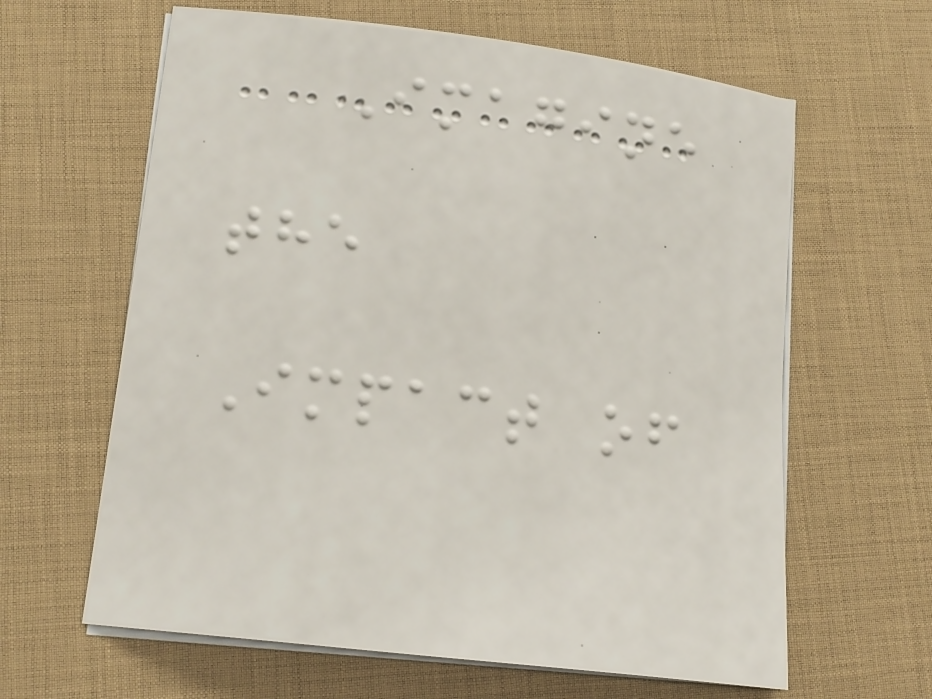Imagine
the
Impact of
